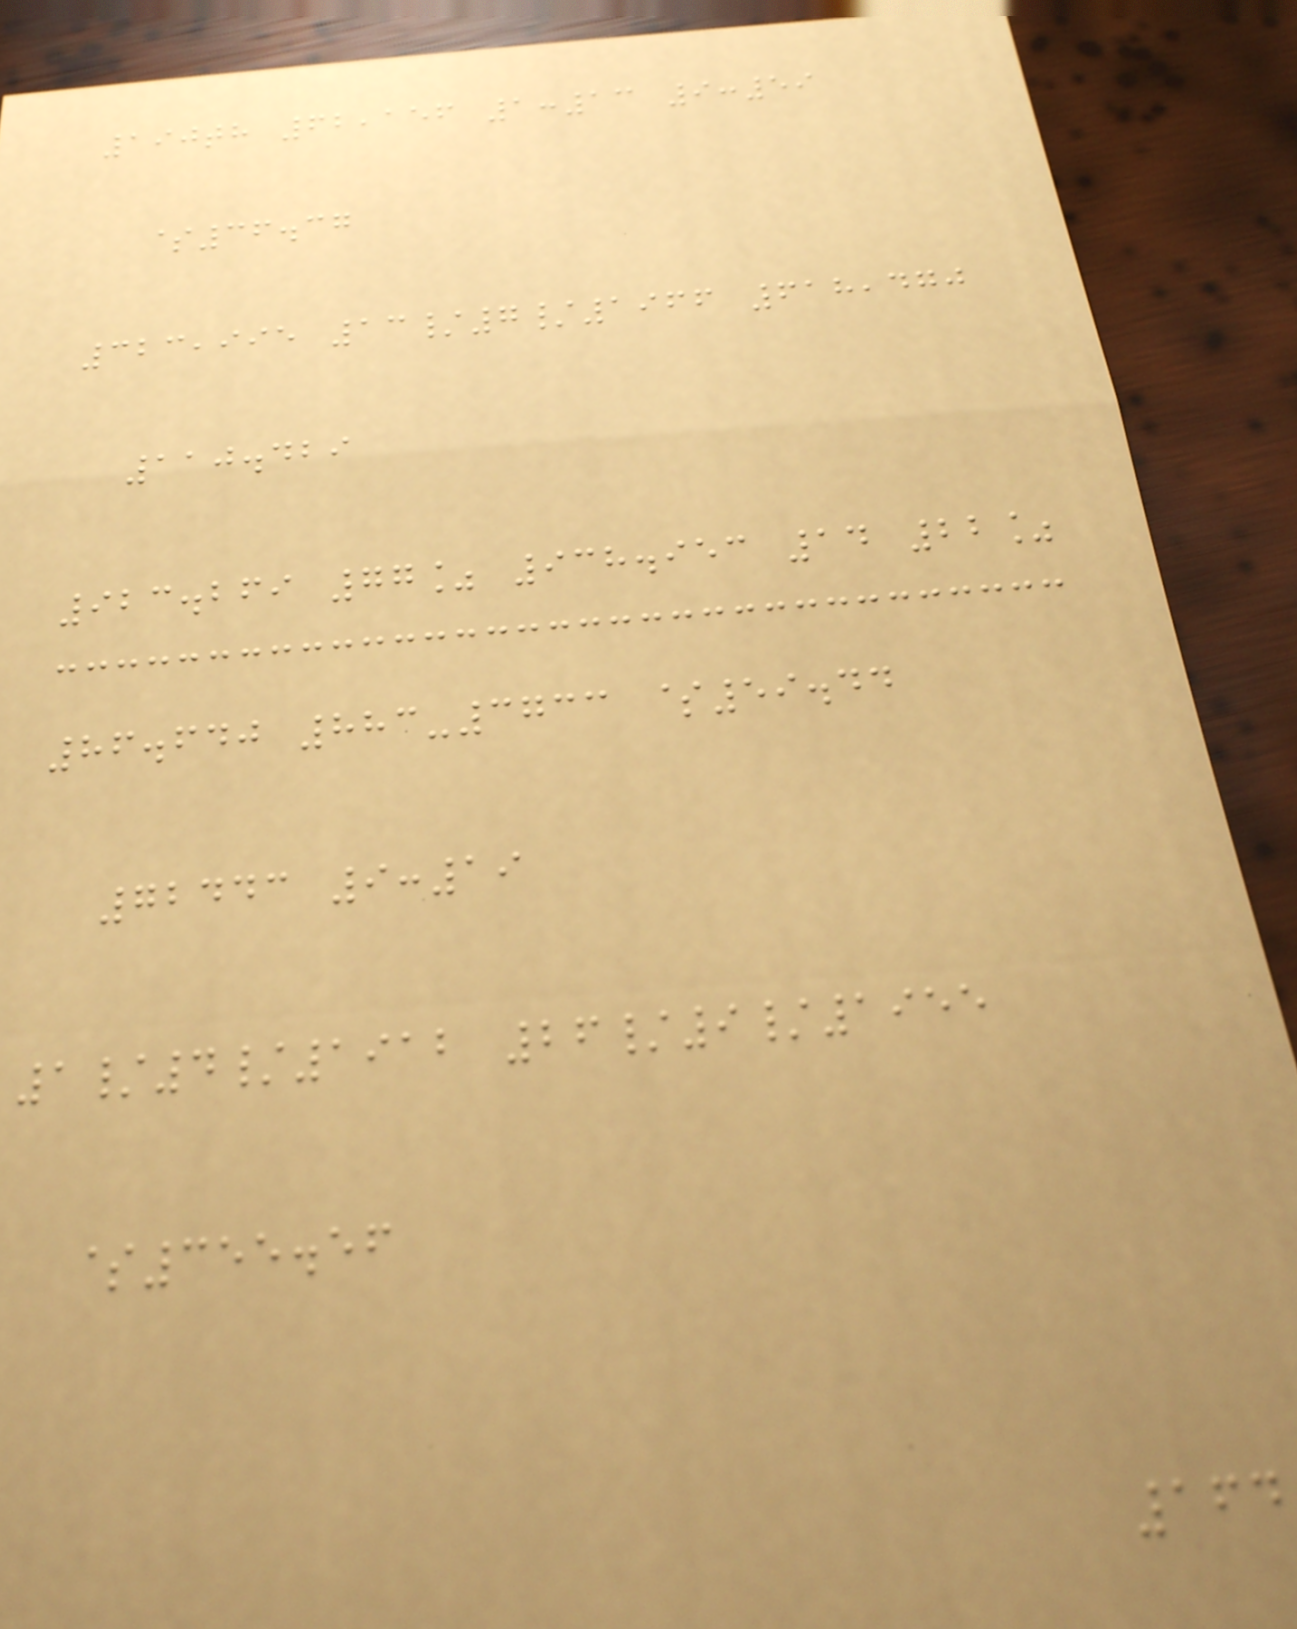190th 62,156 1:13 9:59
$36.37
323,995 13/7/1966 618,470
110.429
923.269 77% 938.953 14 22%
86.640 883-3733 $59.44
72443 9:19
1/4/1912 26/9/1955
$355.56
164
